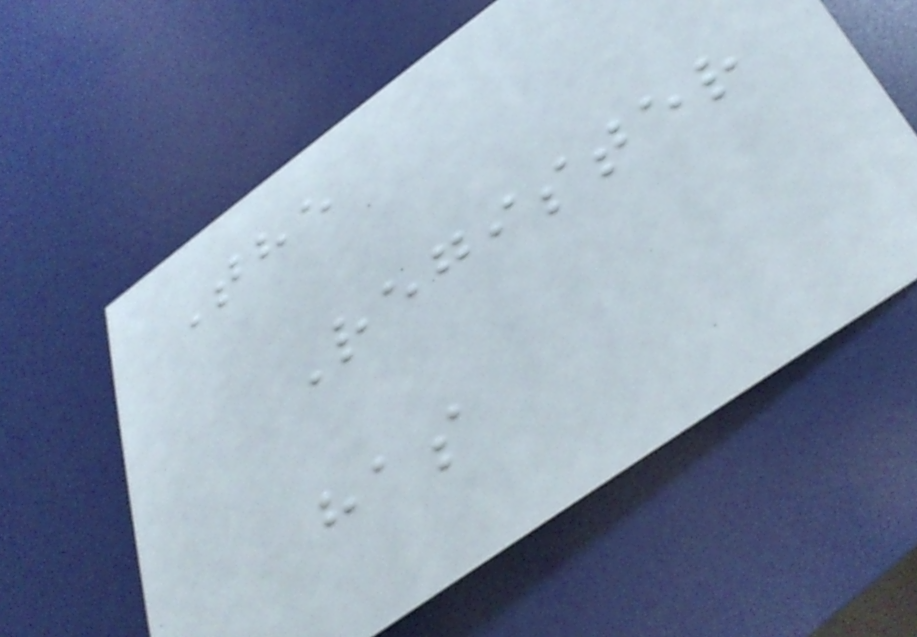The
Register
has
